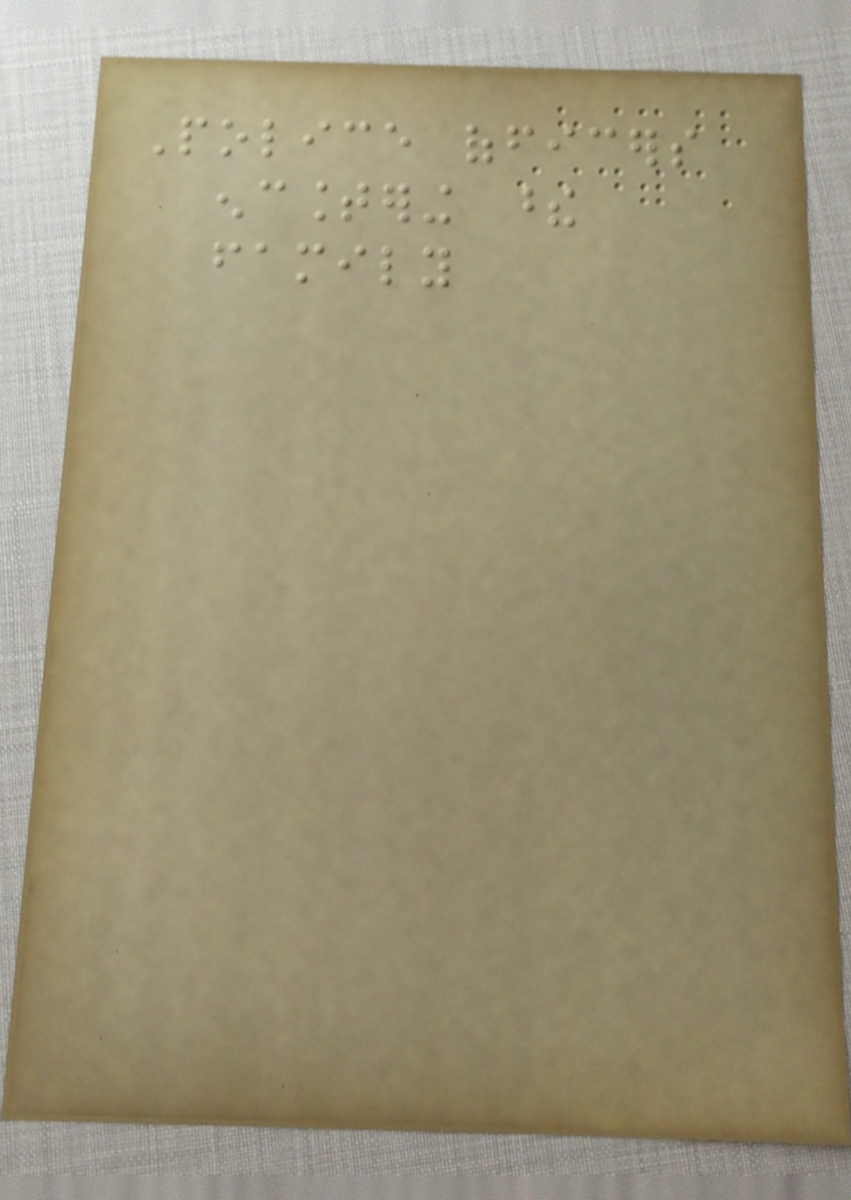Police officers
encountering these
family
